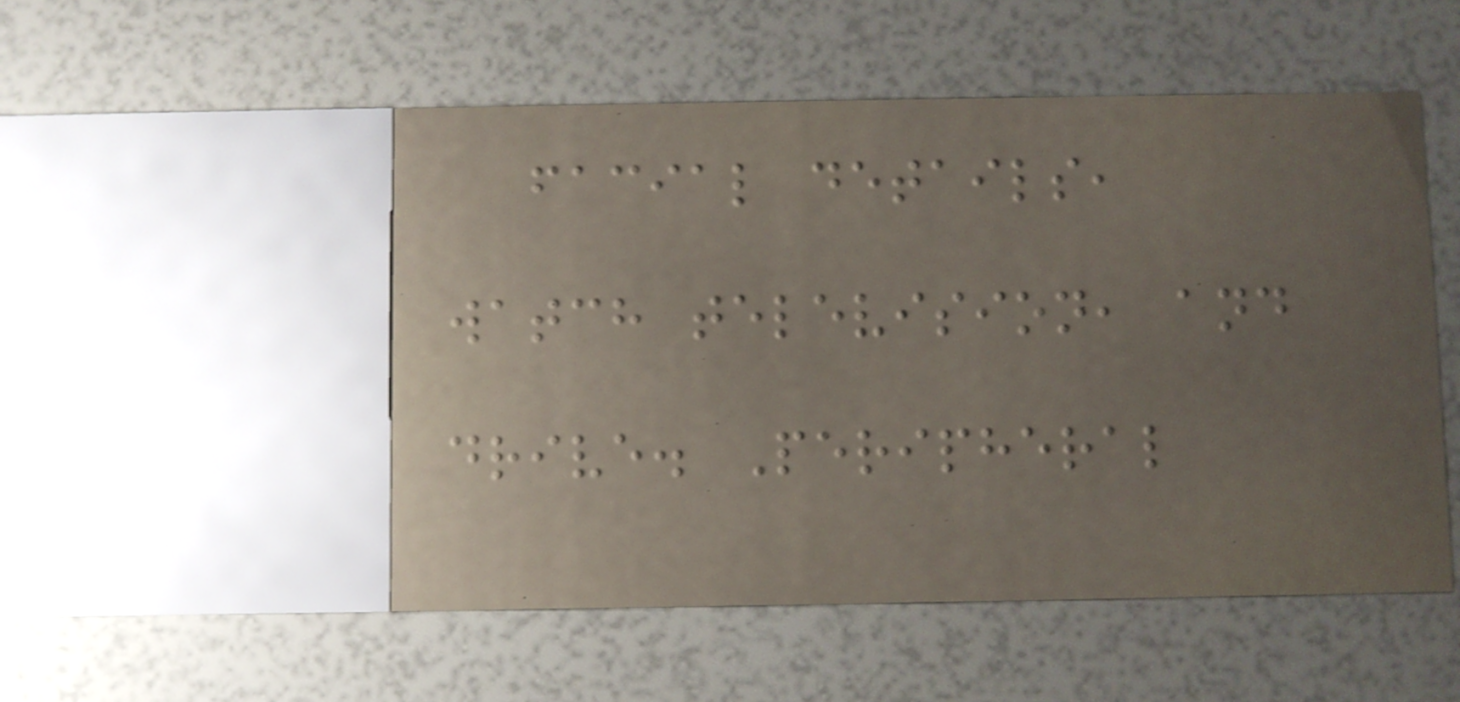facial details,
watch television, and
drive. Peripheral
